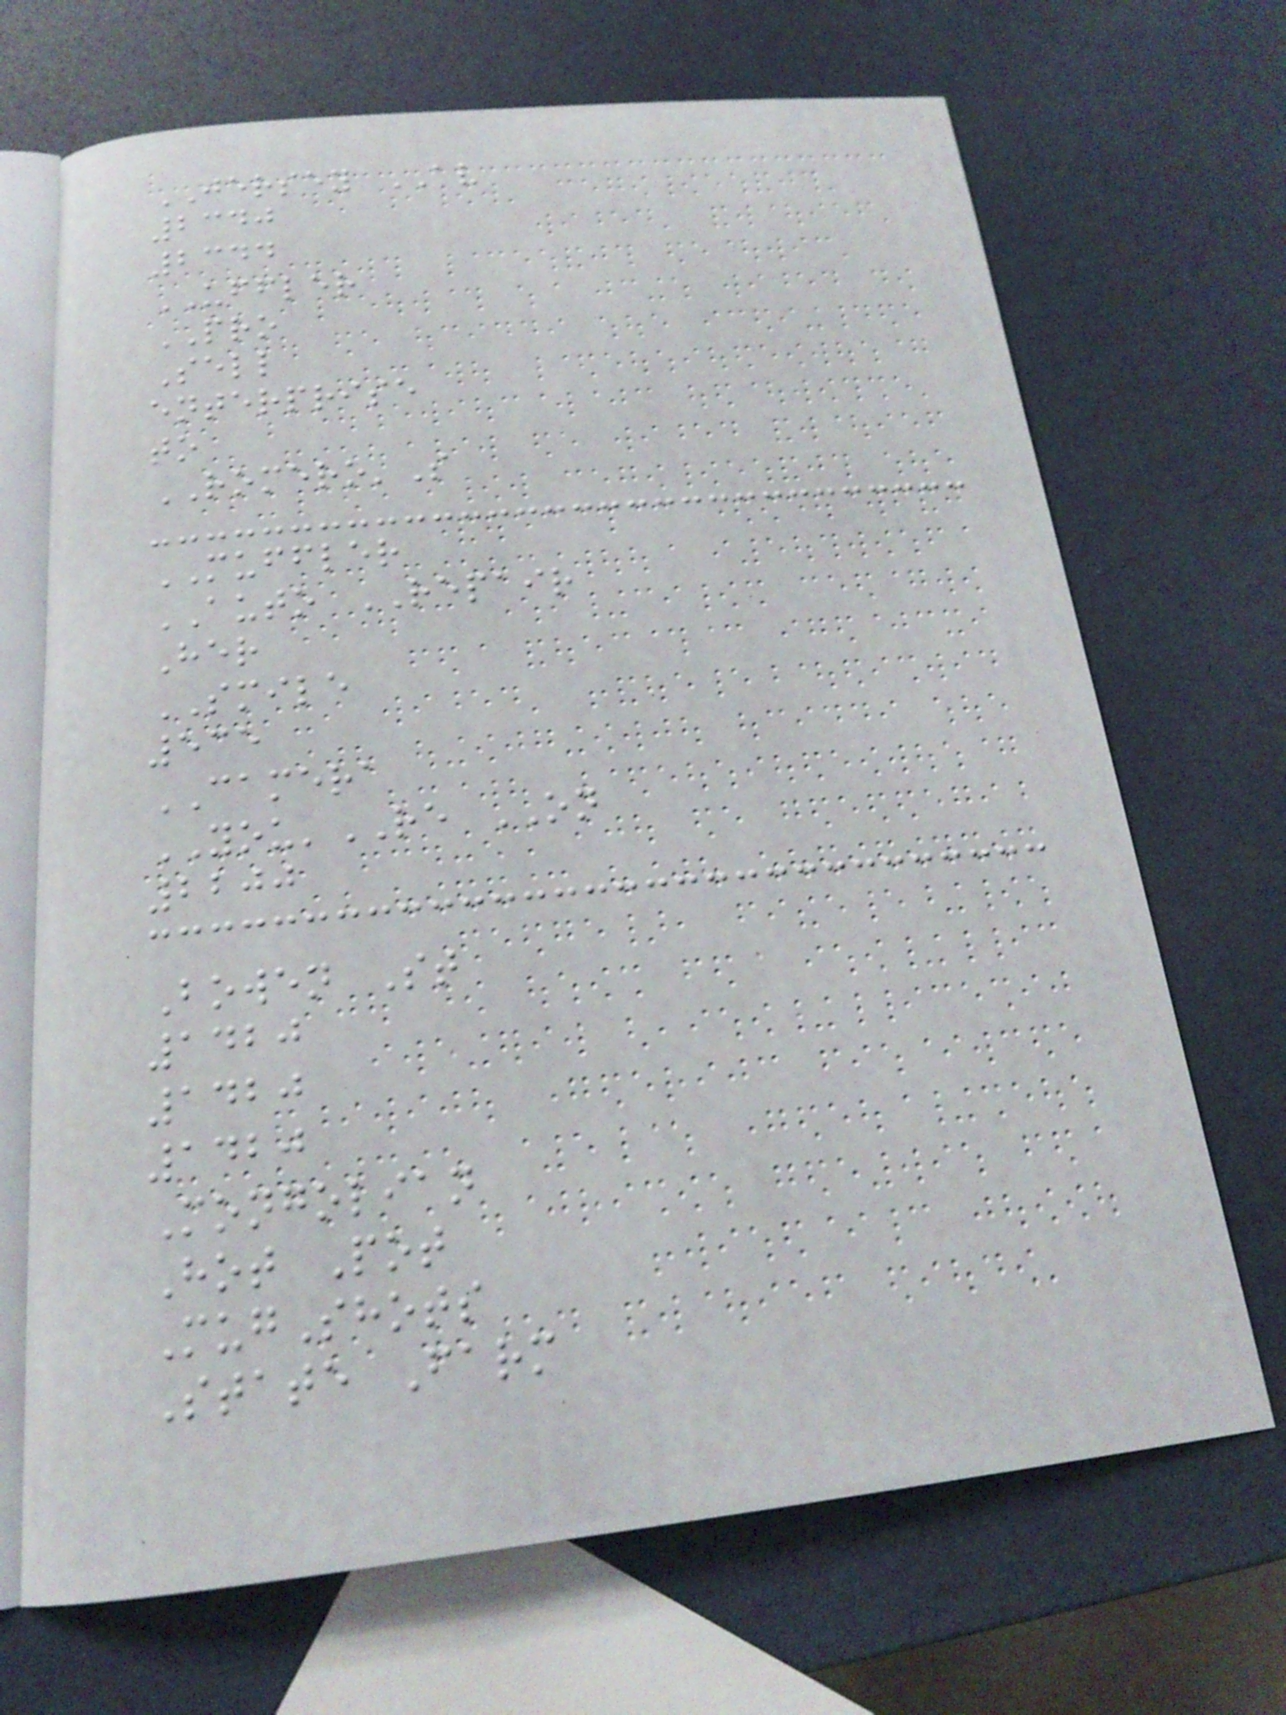JERSEY AV
2340
2344
UFFLER
PRO
Sell
enterprise
to
ROMERO'S
MUFFLER
AUTO REPAIR
Her
SMILE
535
CAMERA
YOU'RE ON
2200
Bowen St
1420
1420
1420
Mongolian
Hot Pot
MugShots
State Farm
